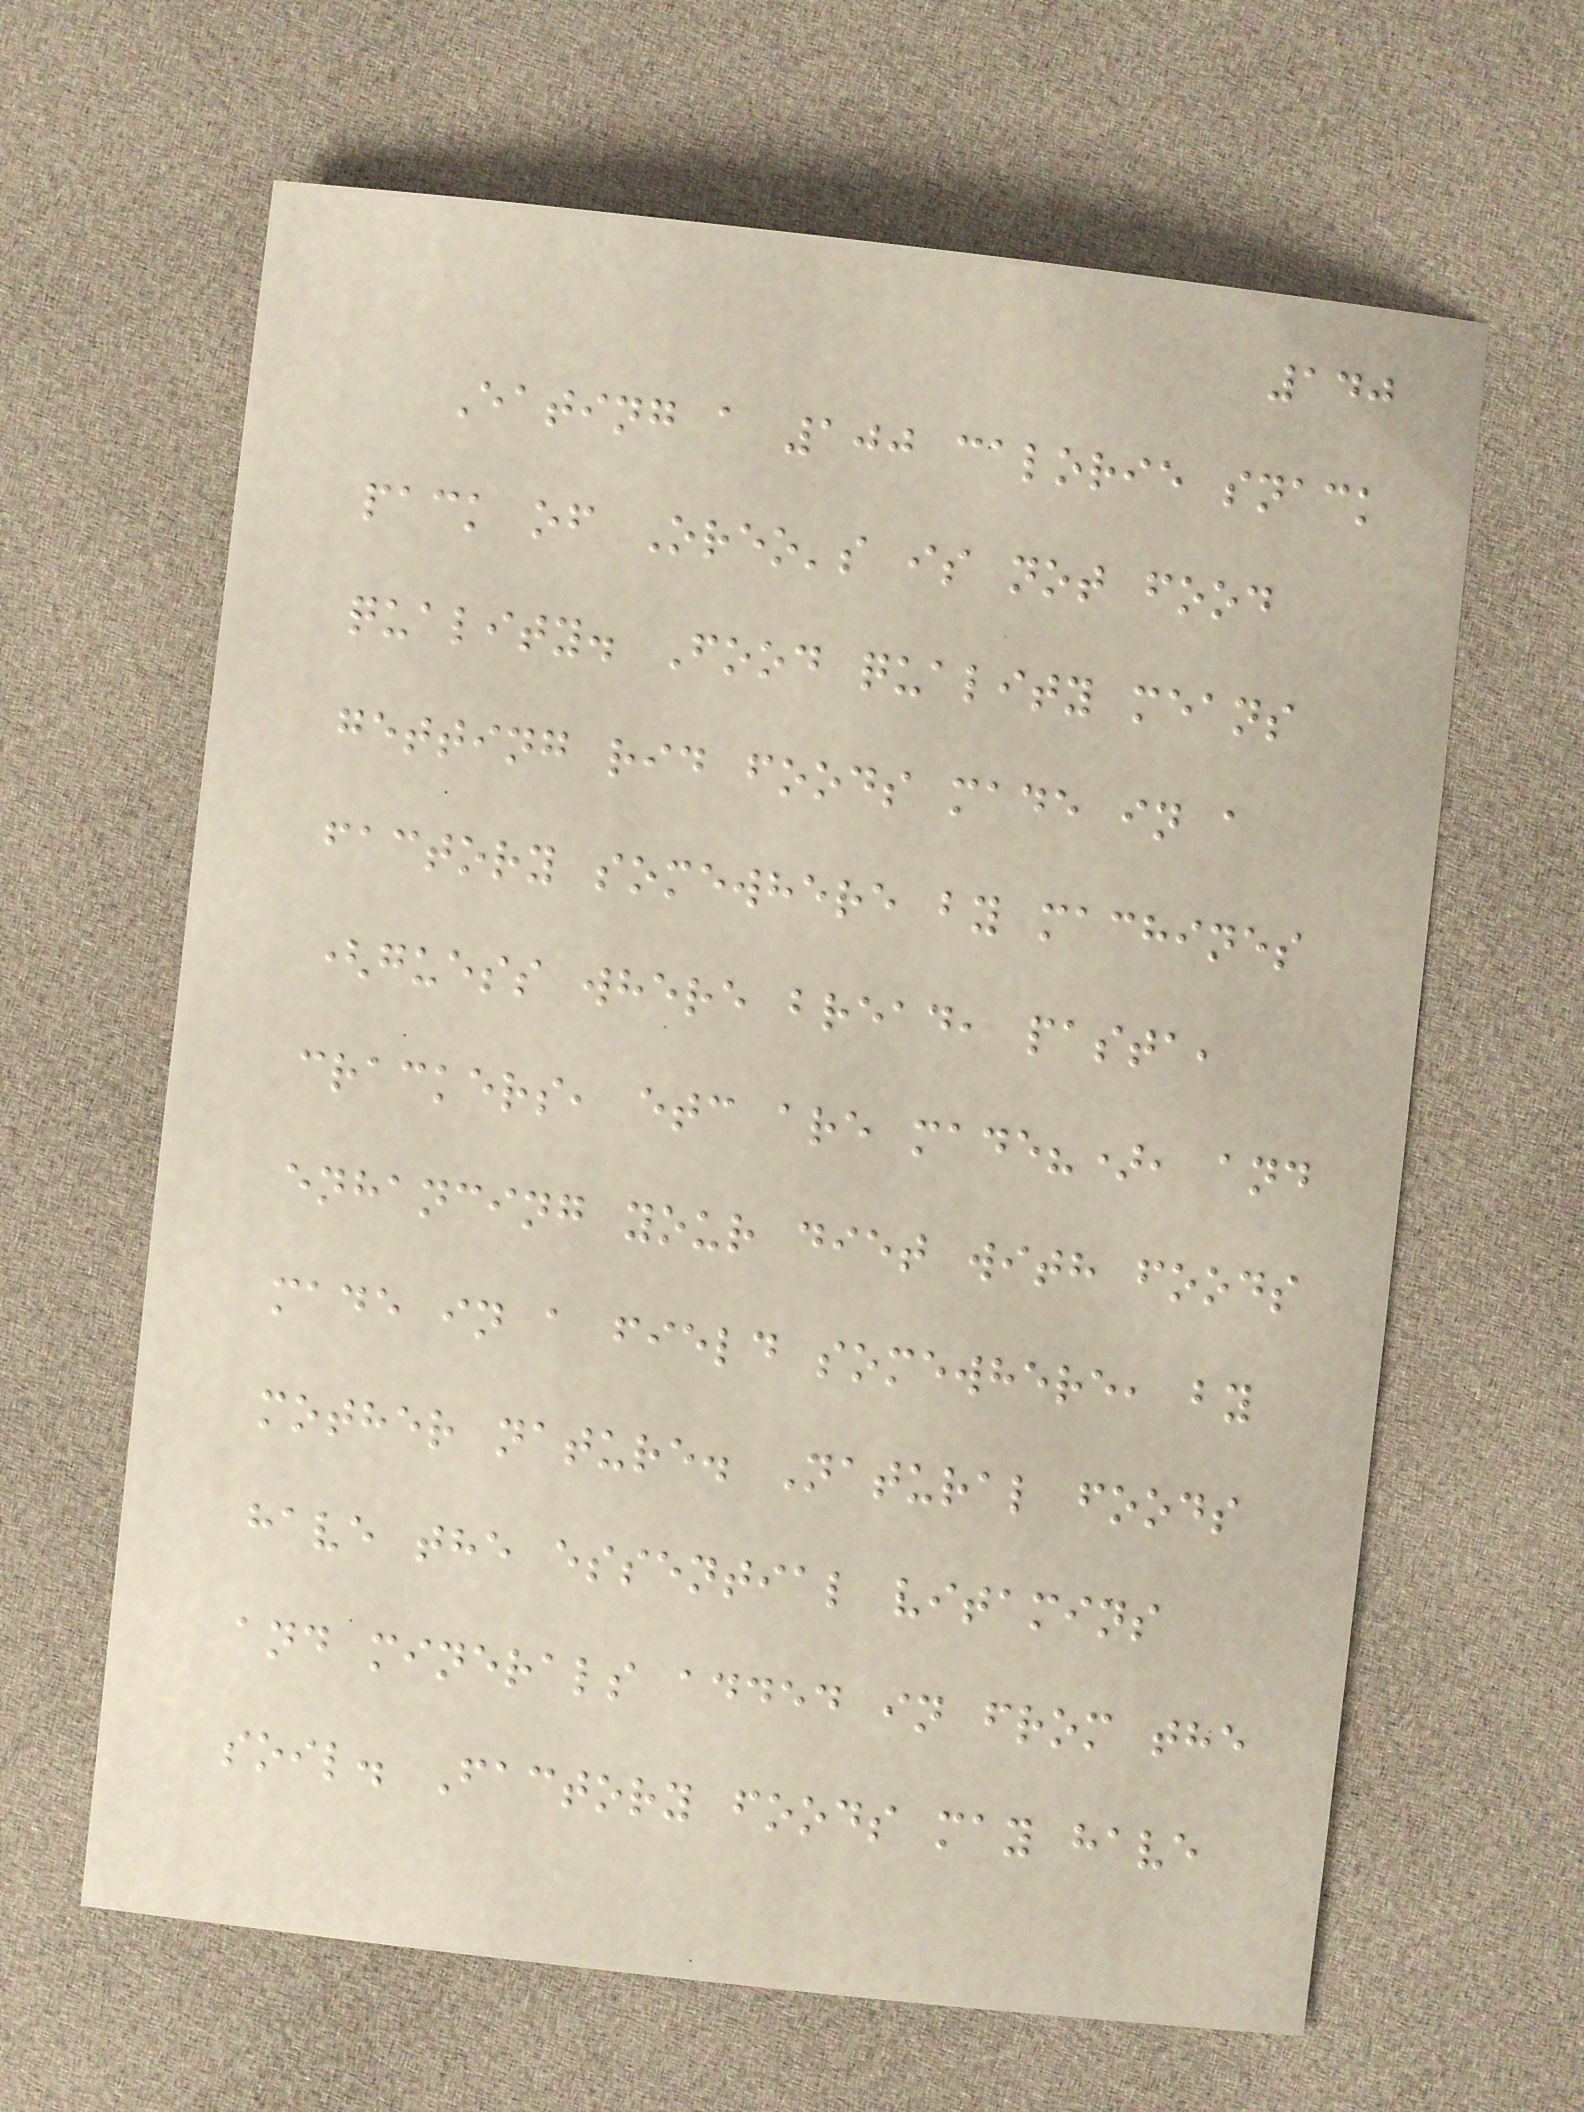140
Eating a 100 calorie snack
pack of Oreo's is not food
quality. Food quality means
getting rid foods made in a
factory somewhere by machines
(guess where bread, pasta,
crackers, etc are made?), and
enhancing your diet with foods
made in a field somewhere, by
mother nature. Natural foods
have the essential vitamins
and minerals added in from the
soil. Factory foods may have
